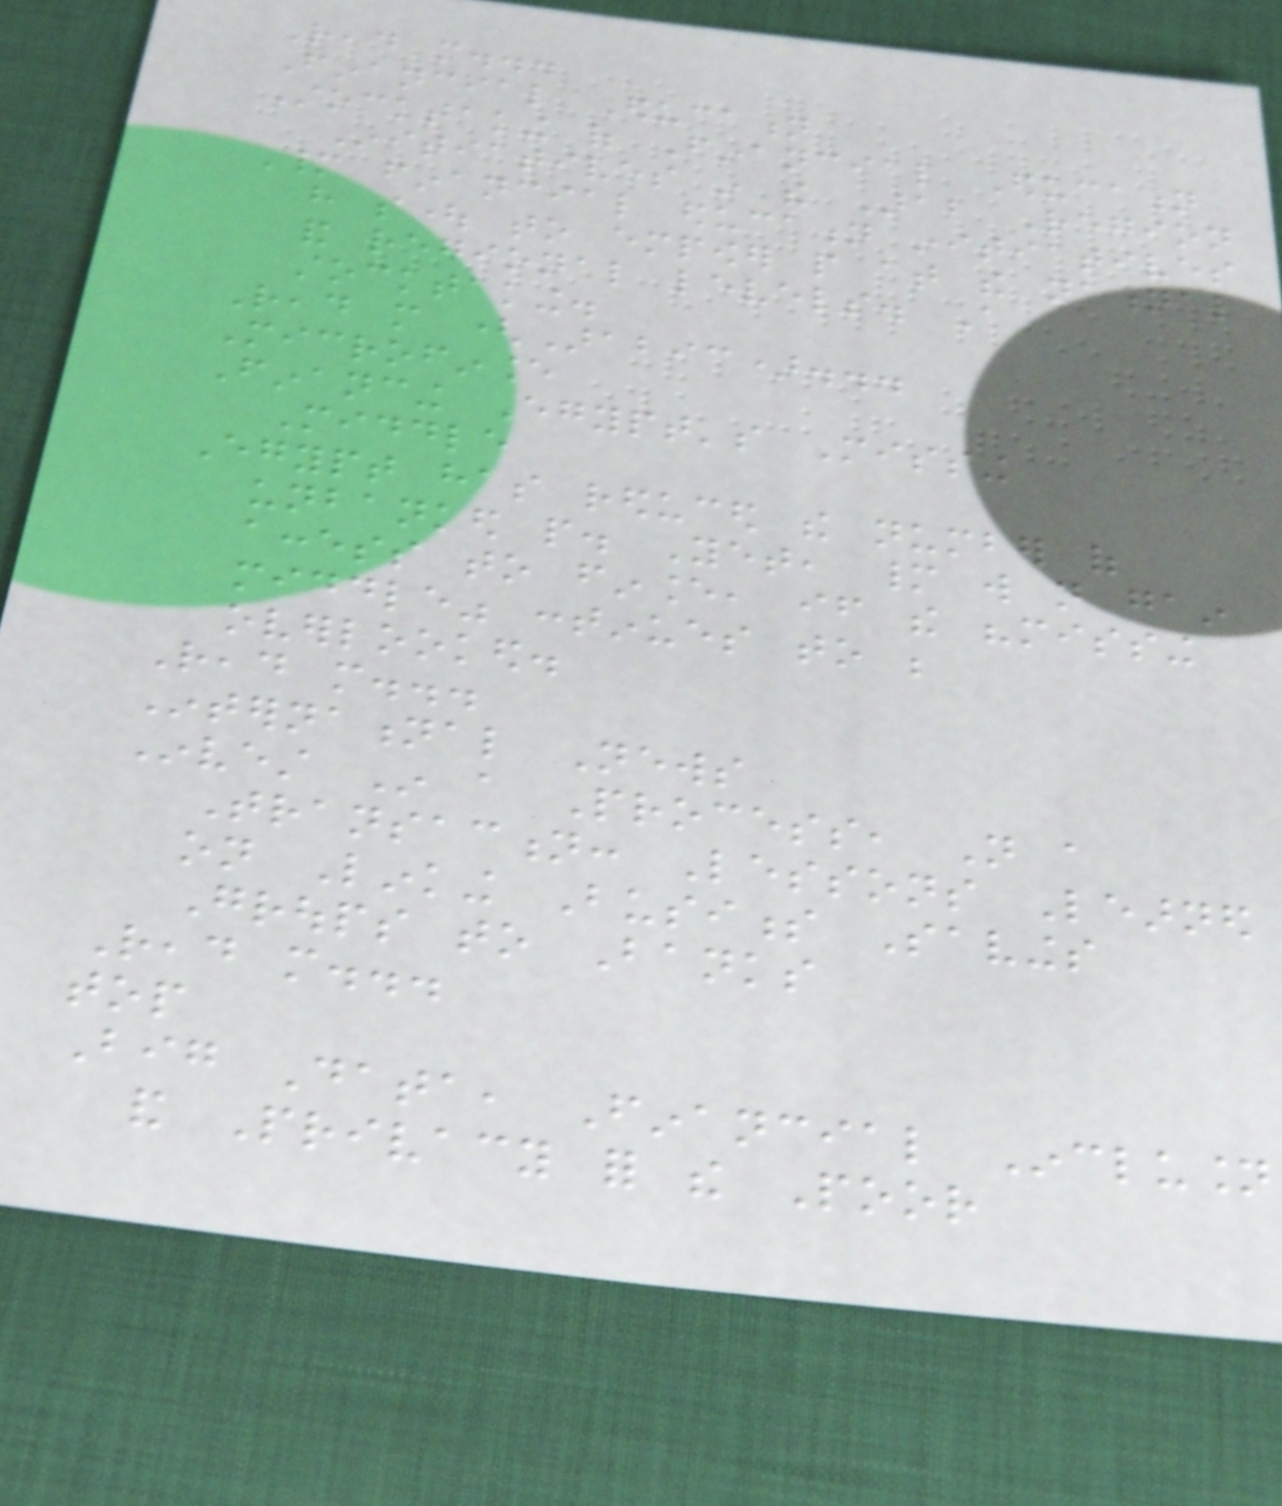Read more...
Financial Education
Stocktaking of Financial Education
Initiatives in the Arab Region
Many financial education initiatives
have sought to empower people at the national
and regional levels. A
stocktaking.
Read more (Arabic)...
Microfinance
Financing Egypt's Missing
Middle
Egypt has reduced the number of
unbanked people. Yet, many will not gain
access to finance, if the "missing
middle" continues to be
overlooked.
Read more...
International News
Invest In a Process, Not a
Transaction: Lessons Learned
on Linking Business Savings
Groups to Banks
Read more...
top
Big Data, Financial Inclusion
and Privacy for the Poor
